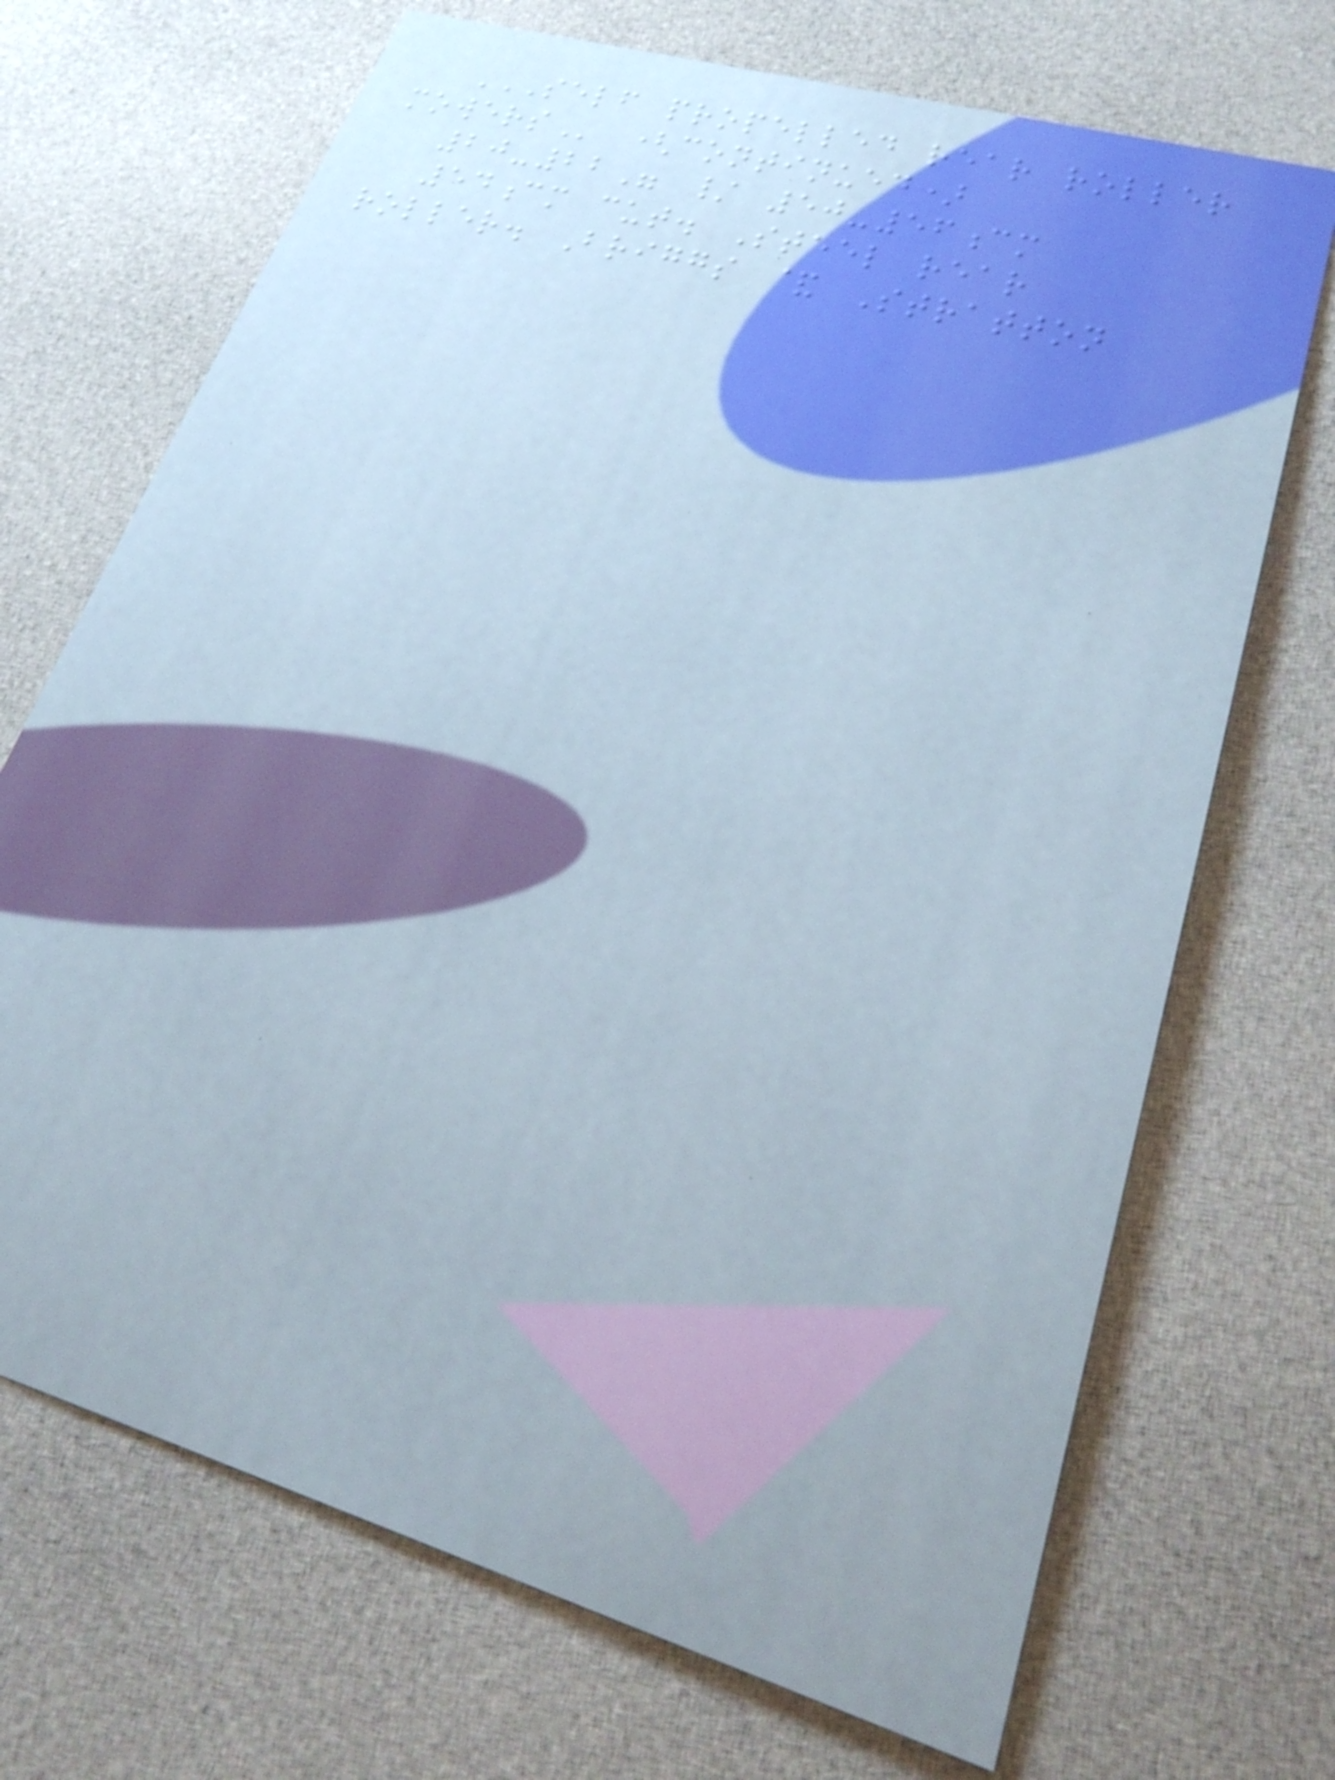SELF PROPELLED REAR ROLLER
MOWERS (continued)
20-22" / 50-56cm
54cm cut. Steel rear
roller. Briggs & Stratton
